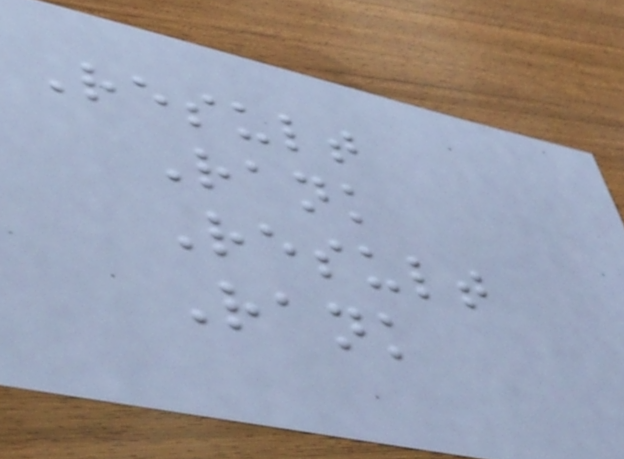Result
Rank
Result
Rank
